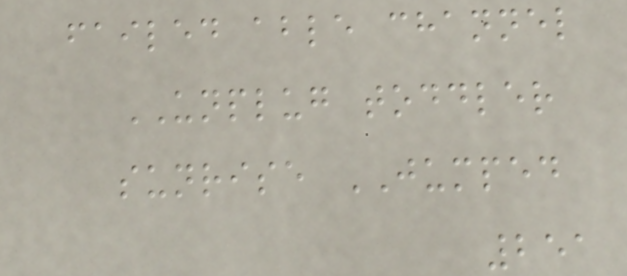failed able channel
UNPLUG toddler
sunrise JUMPED
251
